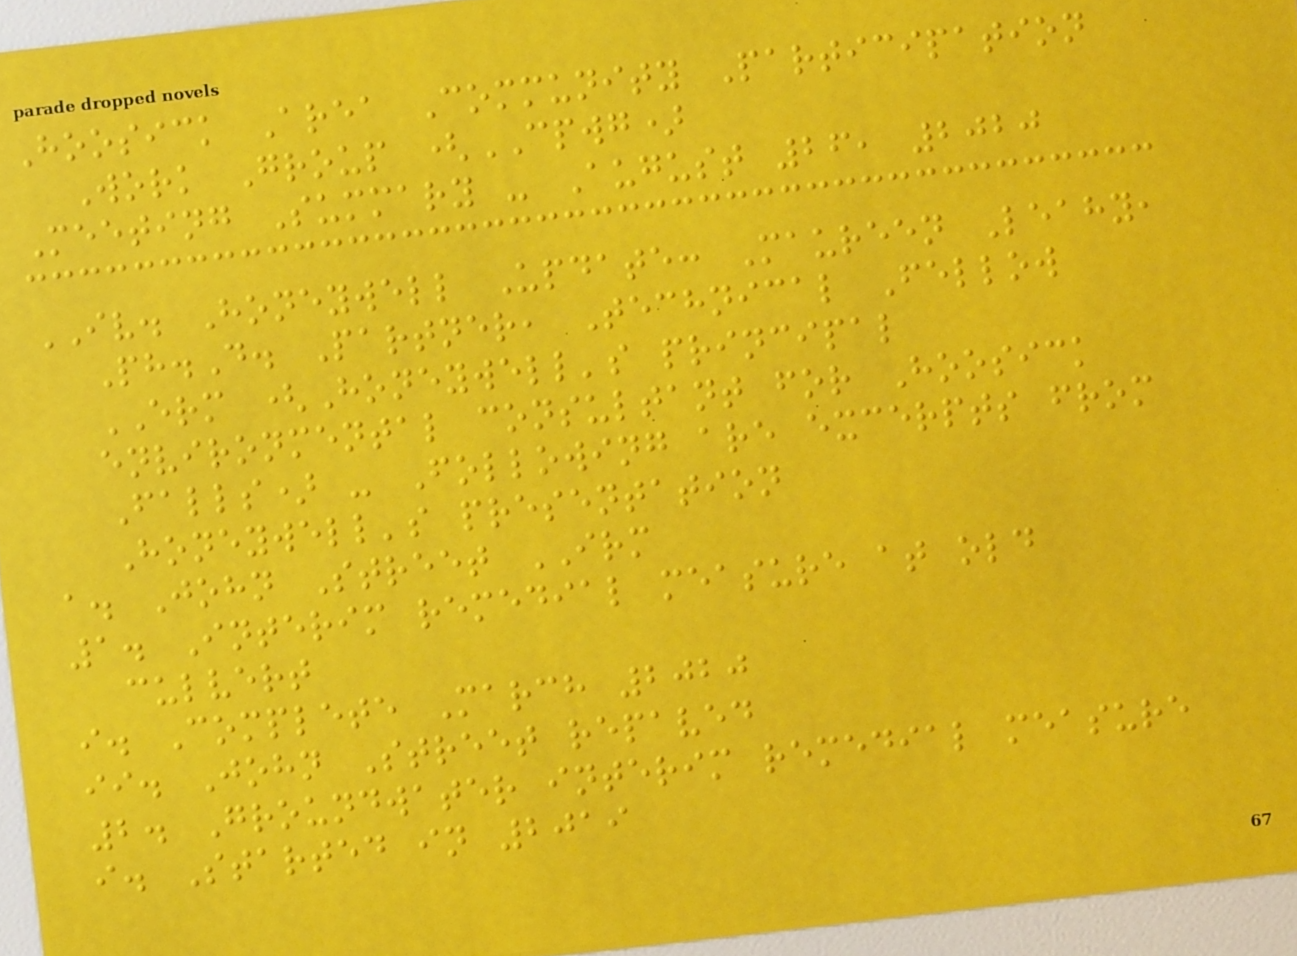Hoosick Area Community Participation
Work Group (CPWG)
Meeting Summary - August 26, 2020
IV. Honeywell Update: Maureen Leahy,
Ph.D. Partner, Technical Fellow
ERM (Honeywell's principal
environmental consultant for Hoosick
Falls) - Following are excerpts from
Honeywell's presentation
a. John Street IRM
1. Interim remedial measure at old
culvert
i. Complete March 2020
ii. John Street repaved
2. Groundwater interim remedial measure
i. Started in 2019
